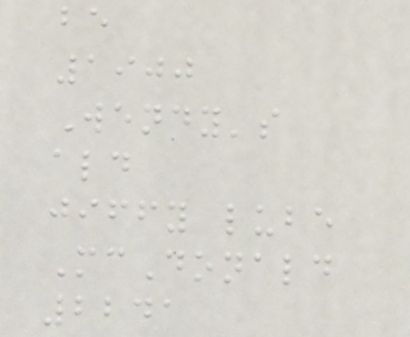be
1900
Wendy's
ald
jiffy lube
McDonald
2241
